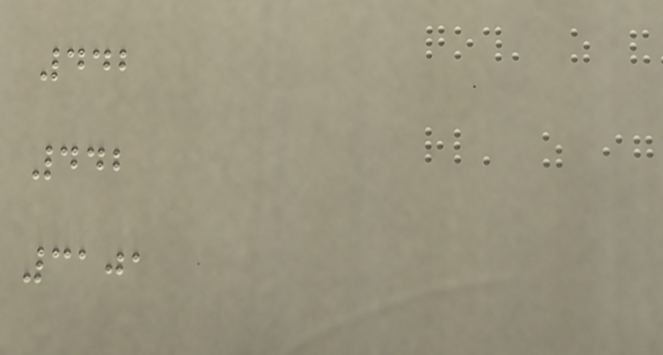442
442
3101
